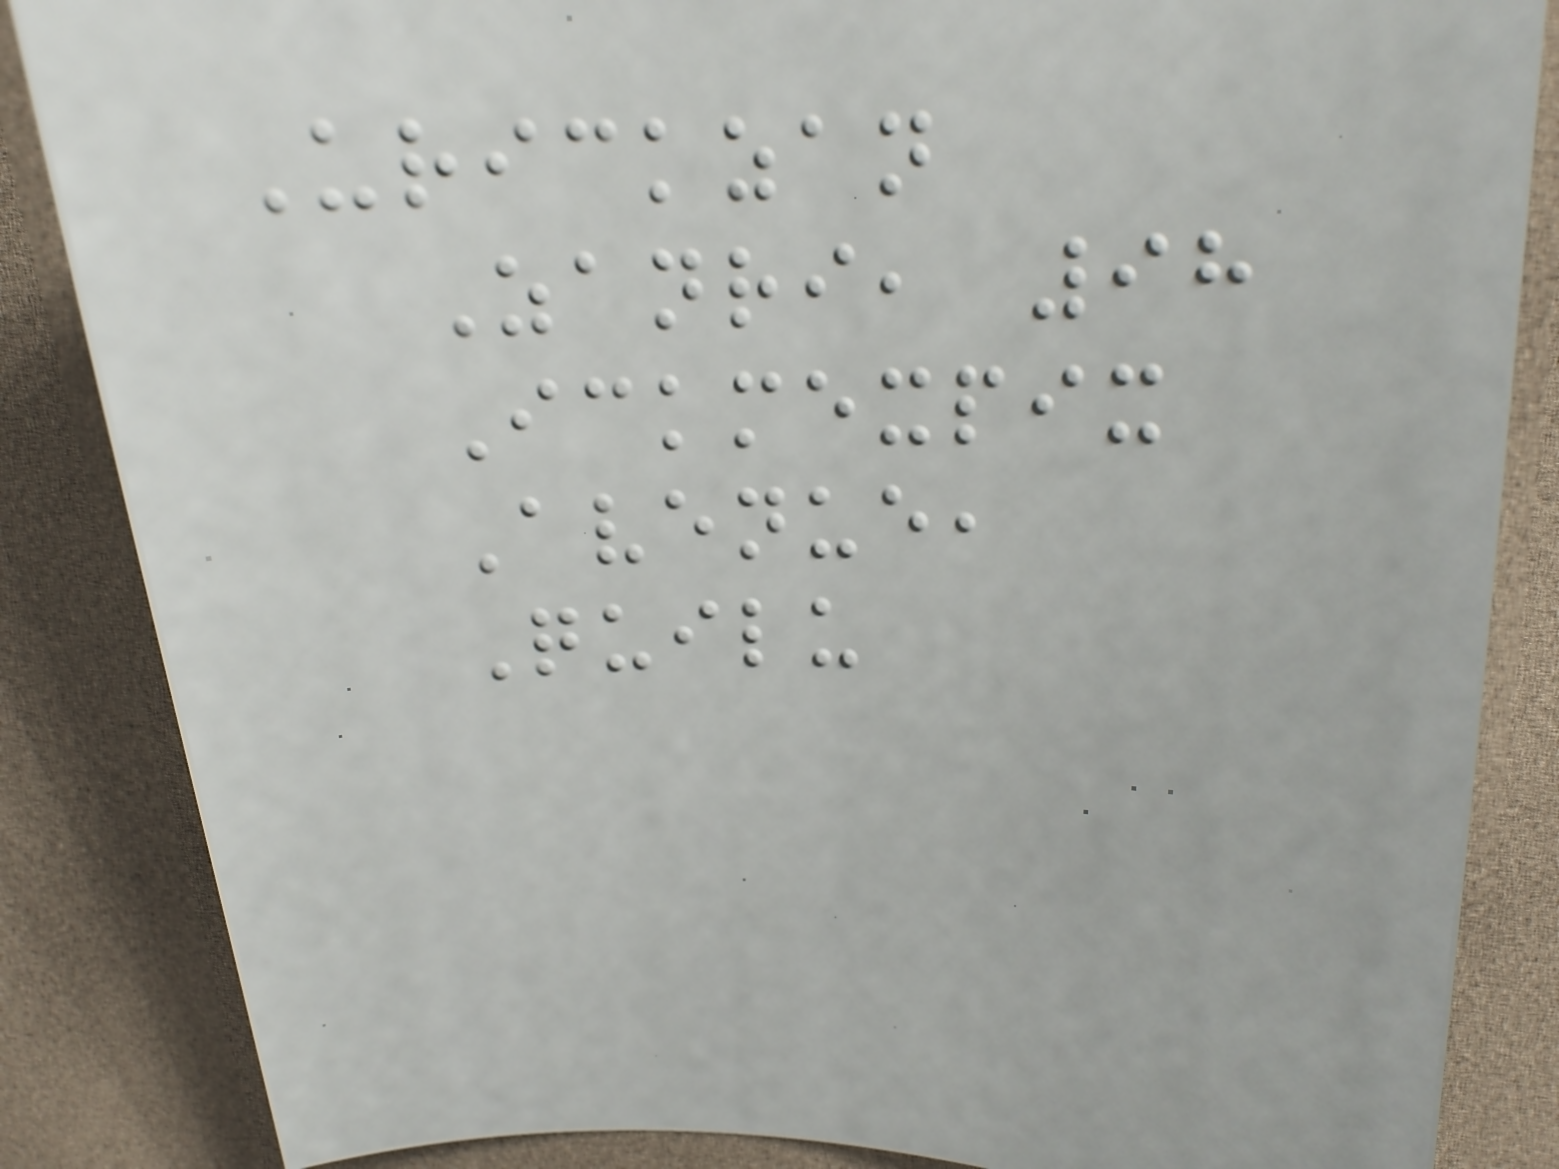Urickzan
Zanri, 98
Ickmexpix
Avenue,
Quilu
